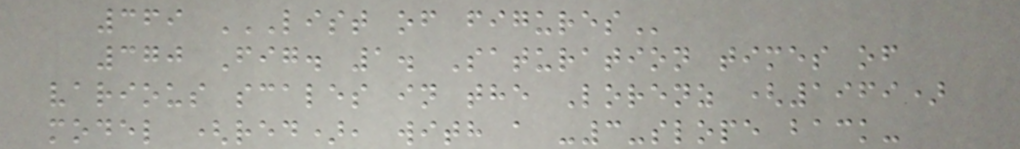369 LIST OF FIGURES
370 Fig. 1. Saturation times of
various scales in the Lorenz (1969)
model (red), with a -3-slope back-
